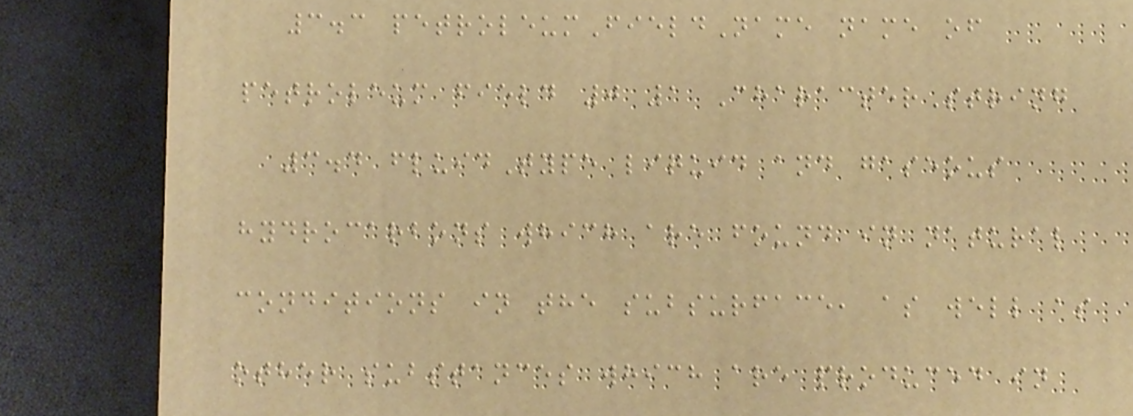3.3 petroleumFieldName name of
petroleum field 0 1 CharacterString
3.4 fluidType liquid and gaseous
hydrocarbons which are found in natural
conditions in the subsurface, as well as
other substances which are produced in
